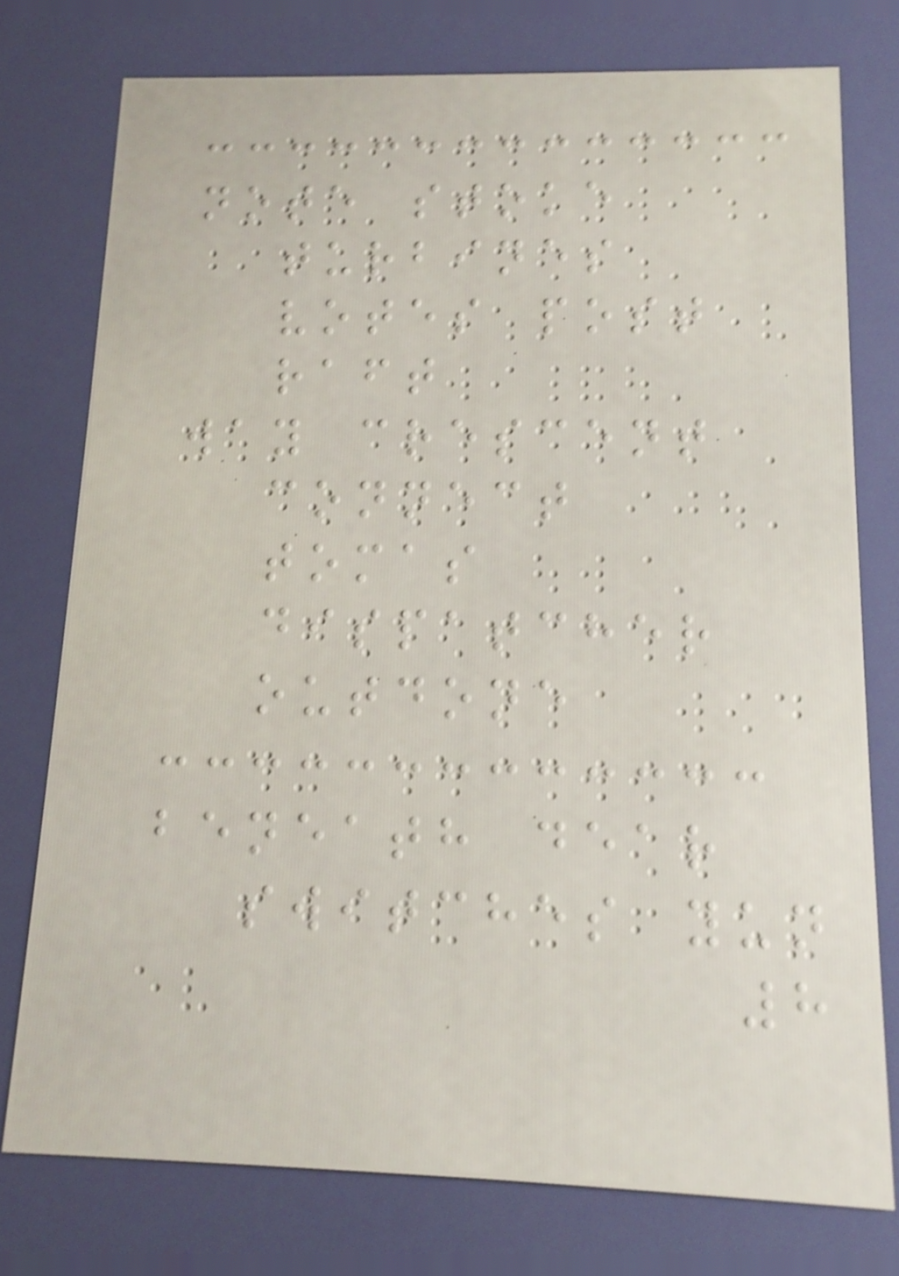note stoke
turbines
votes post
raft
way crescent
connect
tomas
dispatcher
outdone
beneath dear
switches yun
8
